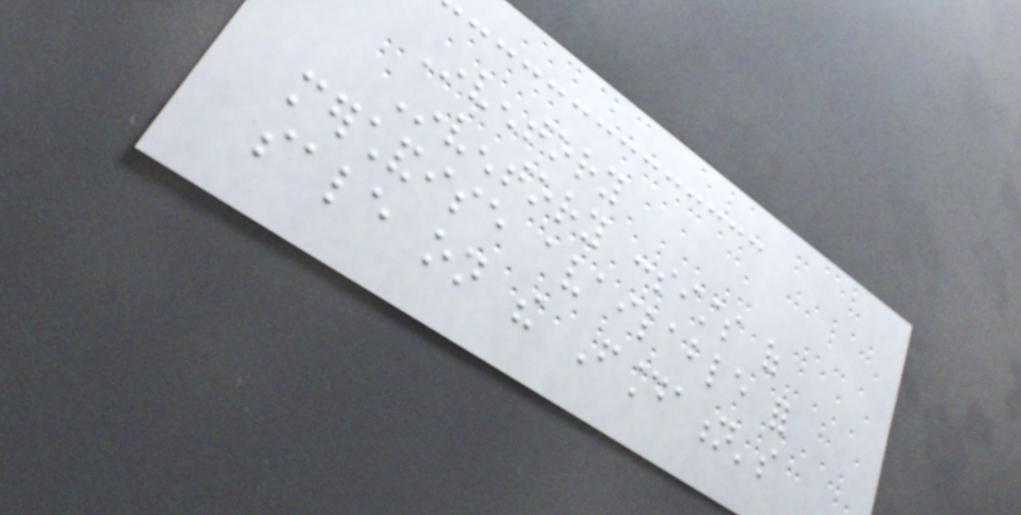Inventory
Inventory consists of
merchandise available for
sale on the Foundation's
